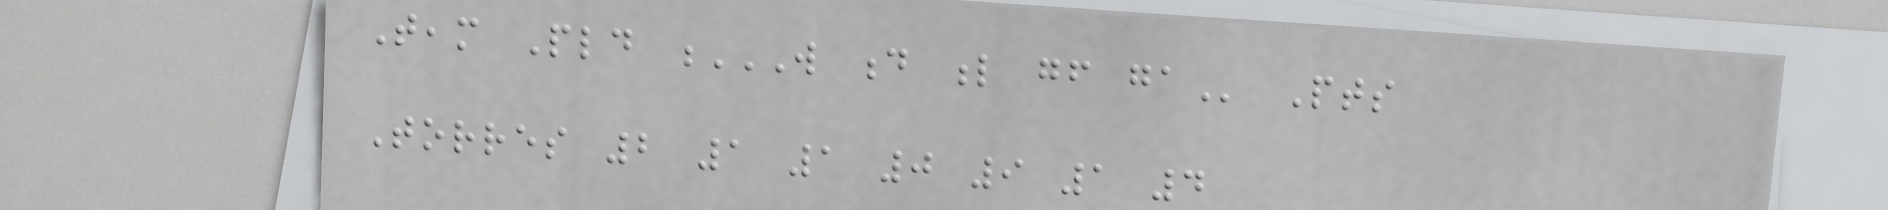Team Pld W D L GF GA Pts
Torres 2 1 1 0 9 1 4
